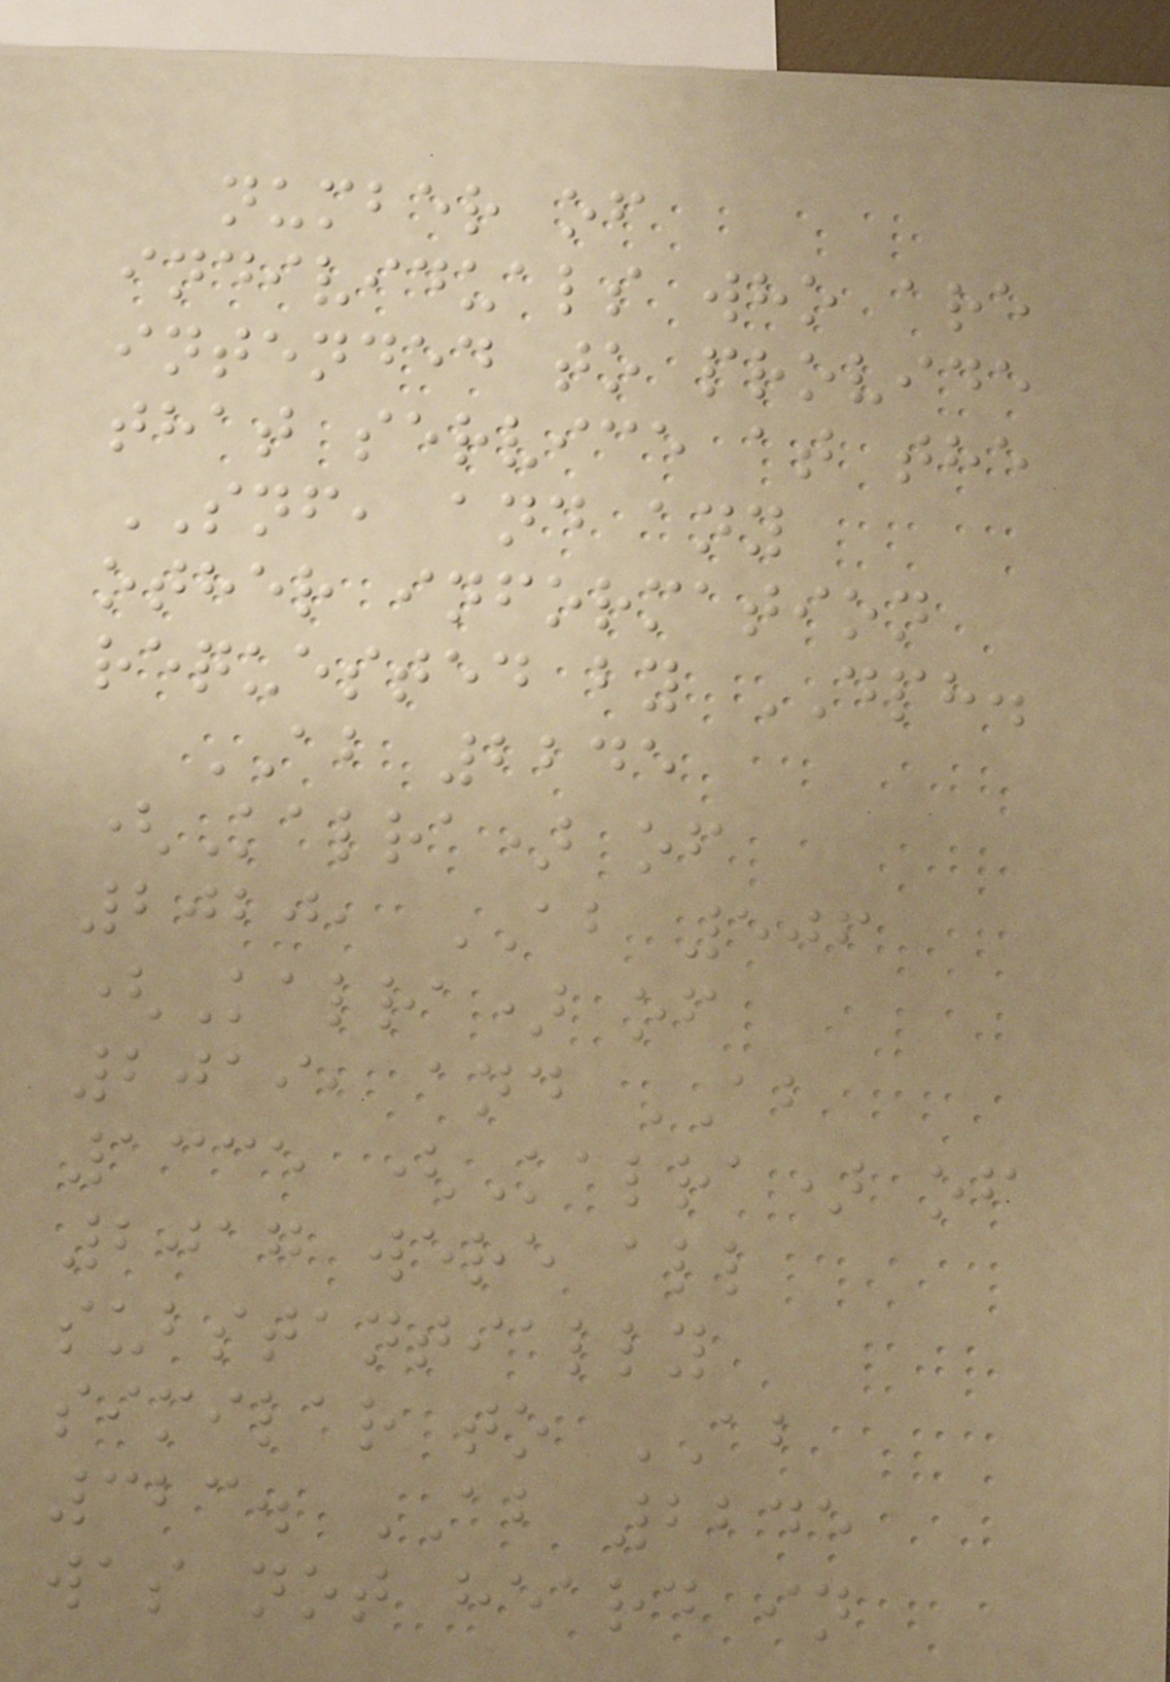number of
individuals who are
intended to provide
that service at the
SNF, and any
other information
requested by DPH.
AB 2245
(Kalra) of
2020, AB 506
(Kalra) of
2019, and AB
1335 (Kalra) of
2017 were all
substantially
similar to AB
323. AB 2245
was not heard in
